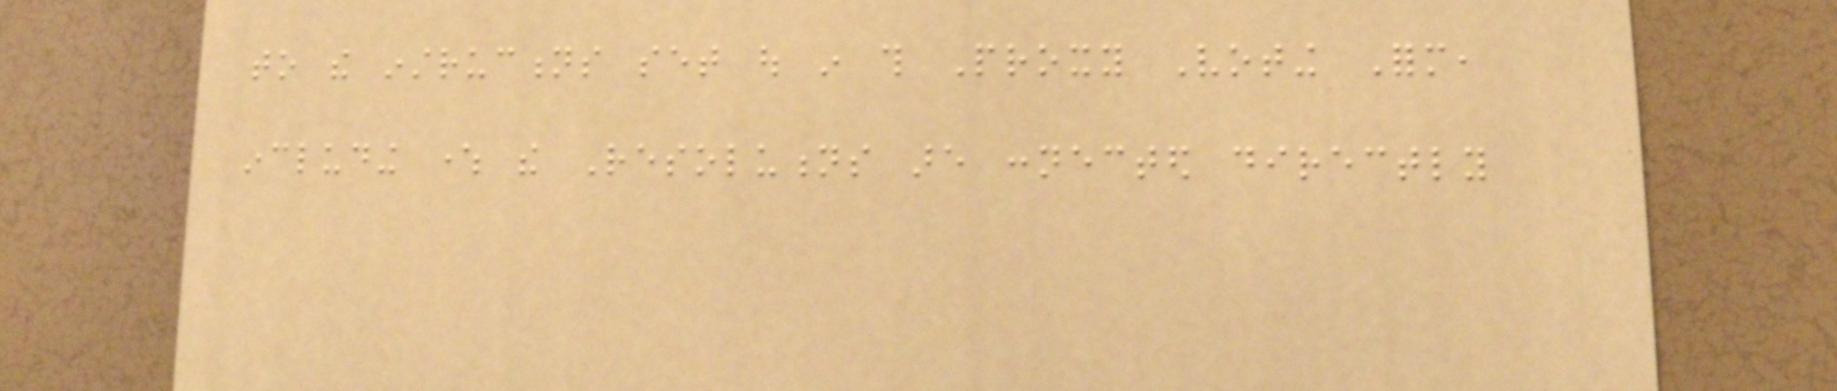to the instructions set out in this Proxy Voting Form,
including where the Resolutions are connected directly
